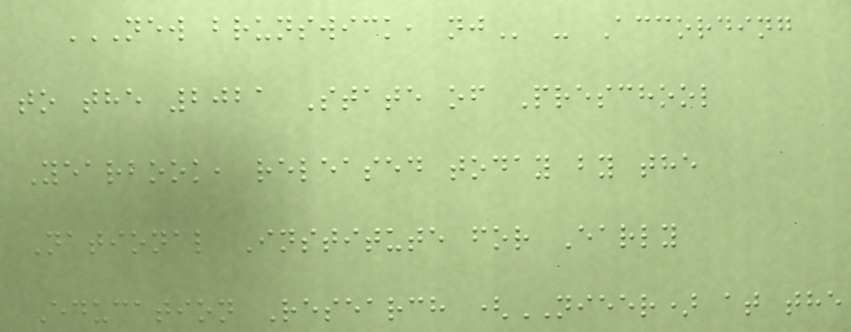NEW BRUNSWICK, NJ - According
to the 2021 State of Preschool
Yearbook, released today by the
National Institute for Early
Education Research (NIEER) at the
